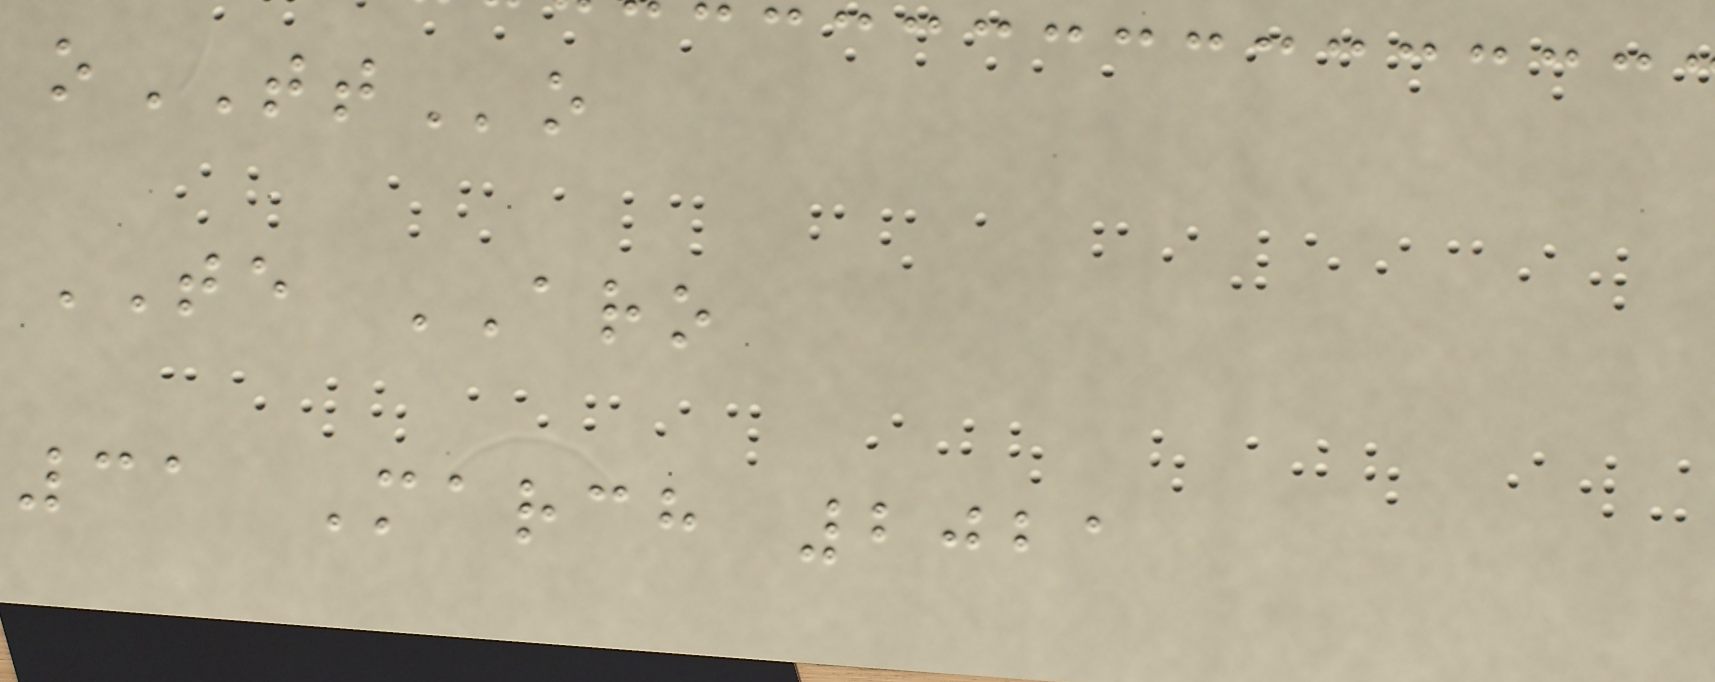oTTo
TE ARO
31 March 2021
